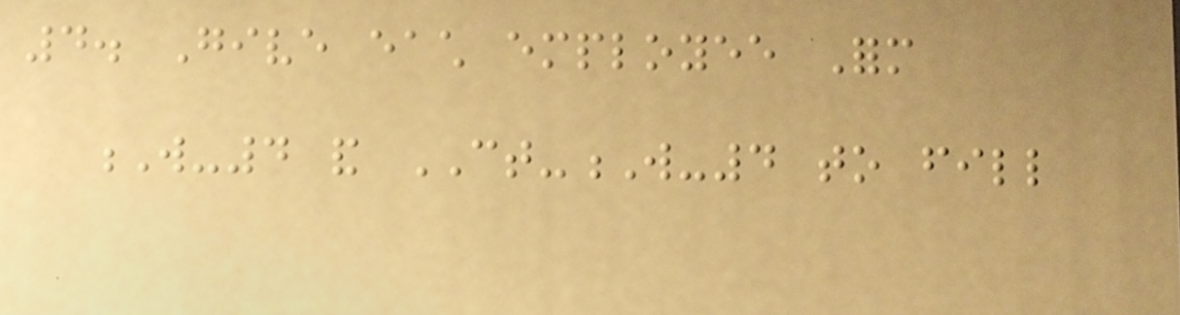4. Give each employee Form
W-4 and CT-W-4 to fill
